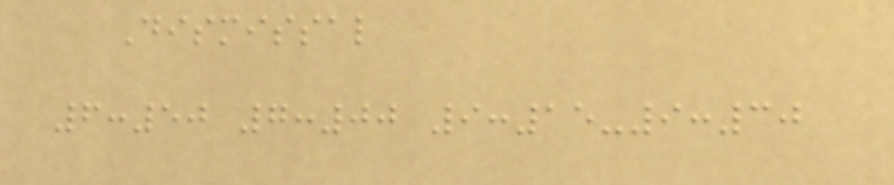Dismissal
6:50 7:00 9:15-9:30
